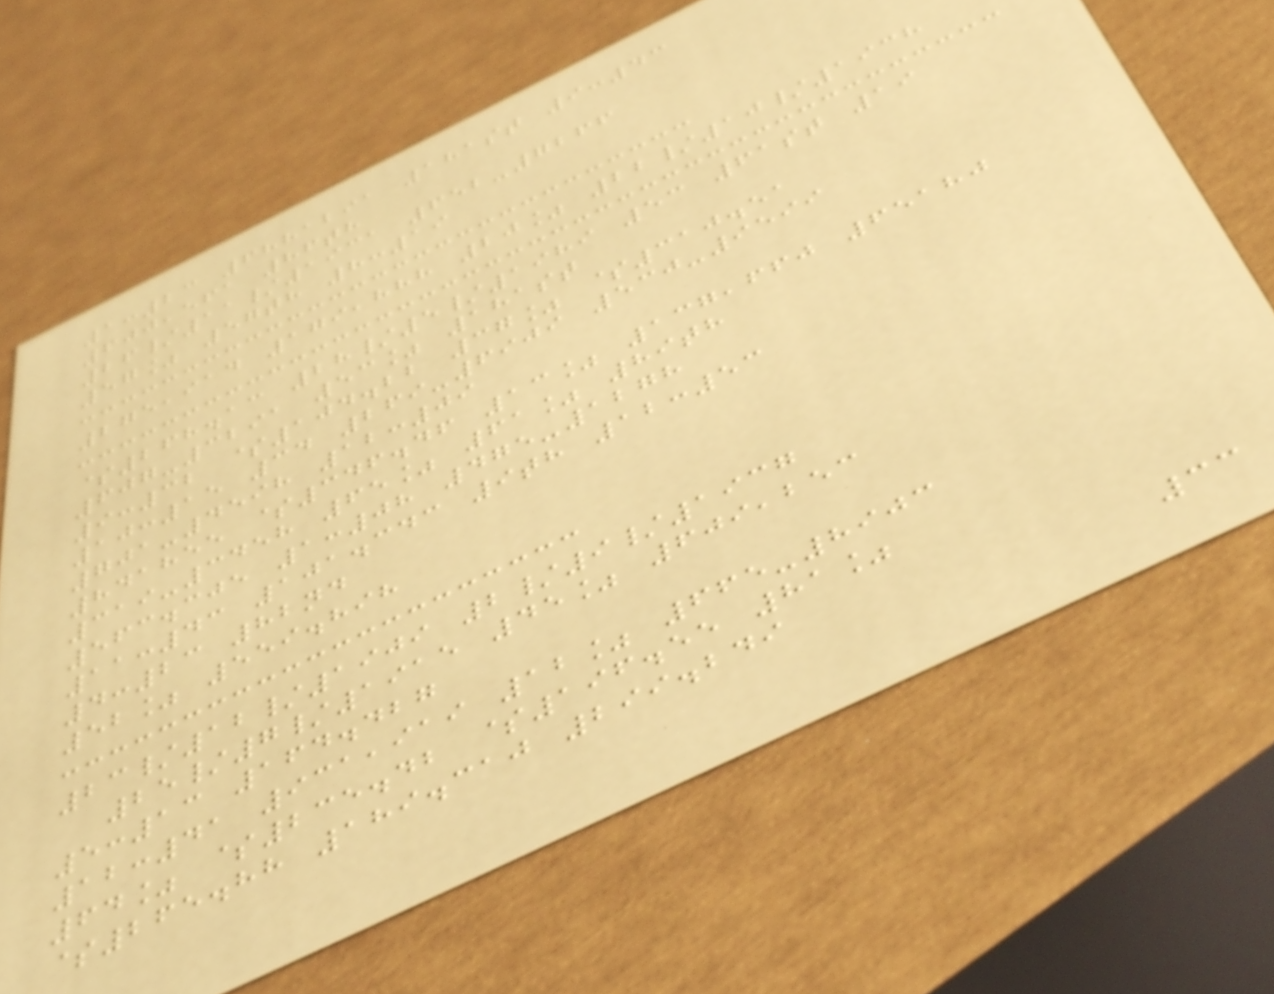1:23 6881291 181st 9:43
600,561 86th
26/11/1931 652-7266
57% 57th 8:19
275,914 179,888 20% 22/10/1938
$268.13 28/5/1989 53 61st 19
607-3291 53% 181st
9:32 $104.22 37% $310.51
10:15 34 269-6909 530-9599
701-4598 12:09
841855 $346.46 13% 137,660 65180
319-3458 65% 61% 89th
563.305 1:08 475-1278
11:43 101.343 9th 12:53
4:23 82nd
52% 559.898
23/12/1909 2/9/1937
25/7/1915 45% 609,253
5:13 164.427
12:41 931,919 12% 665-8903
64% $235.42 $196.55 81%
$265.88 189.310 299.249
33
